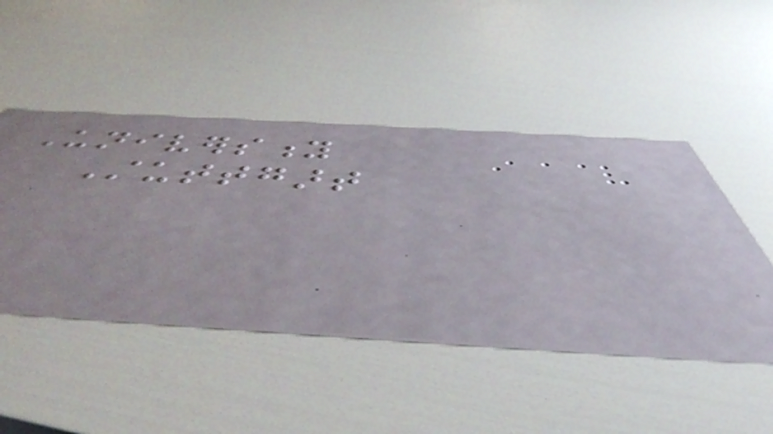University
Stuttgart
